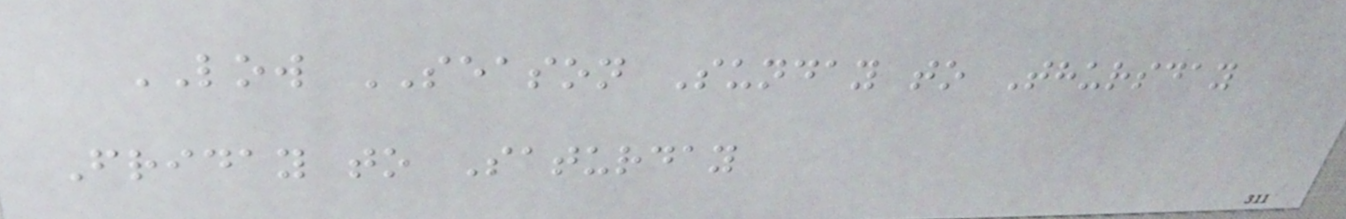LOW SEASON Sunday to Thursday
Friday to Saturday
